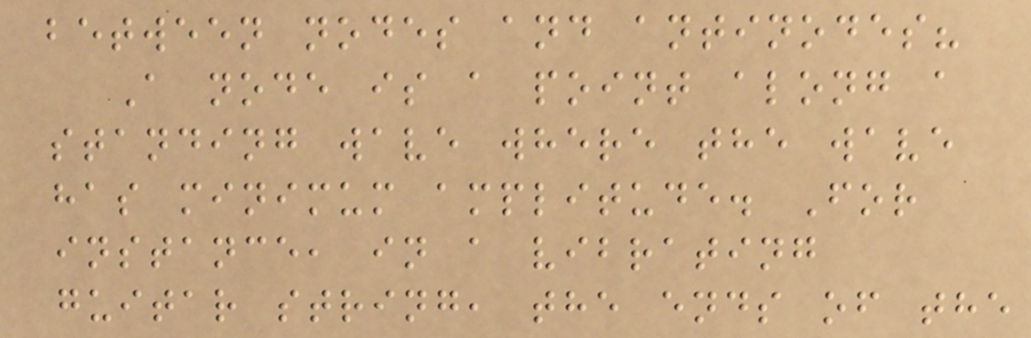between nodes and antinodes?
A node is a point along a
standing wave where the wave
has minimum amplitude. For
instance, in a vibrating
guitar string, the ends of the
